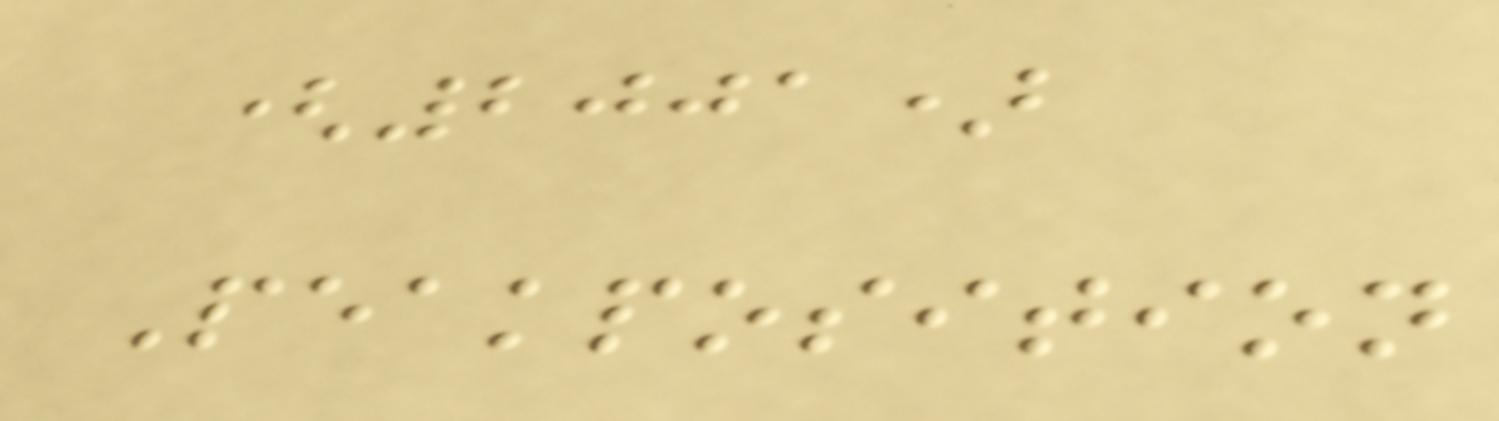(2001)
Peakposition
